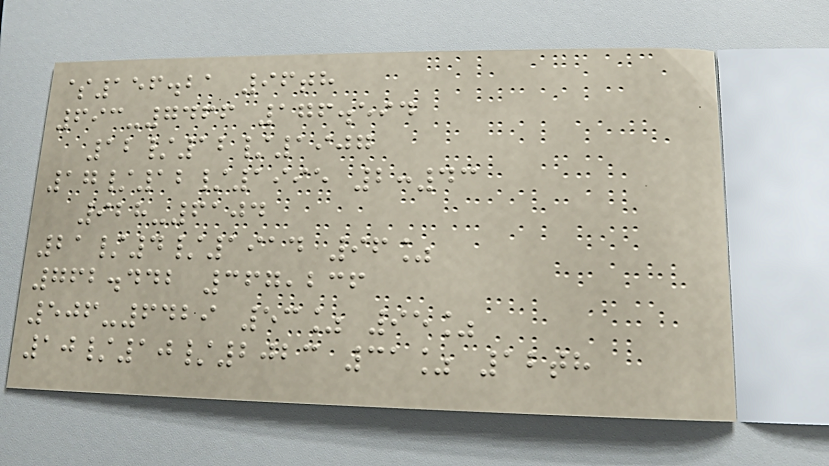$156.21 96th
693-7466 176.594
12/12/1907
17/12/1995 2:43
928-6104
21/4/1914 96%
762.442 367,236
506-6429 53% 95%
10/10/2023 31% 12th
